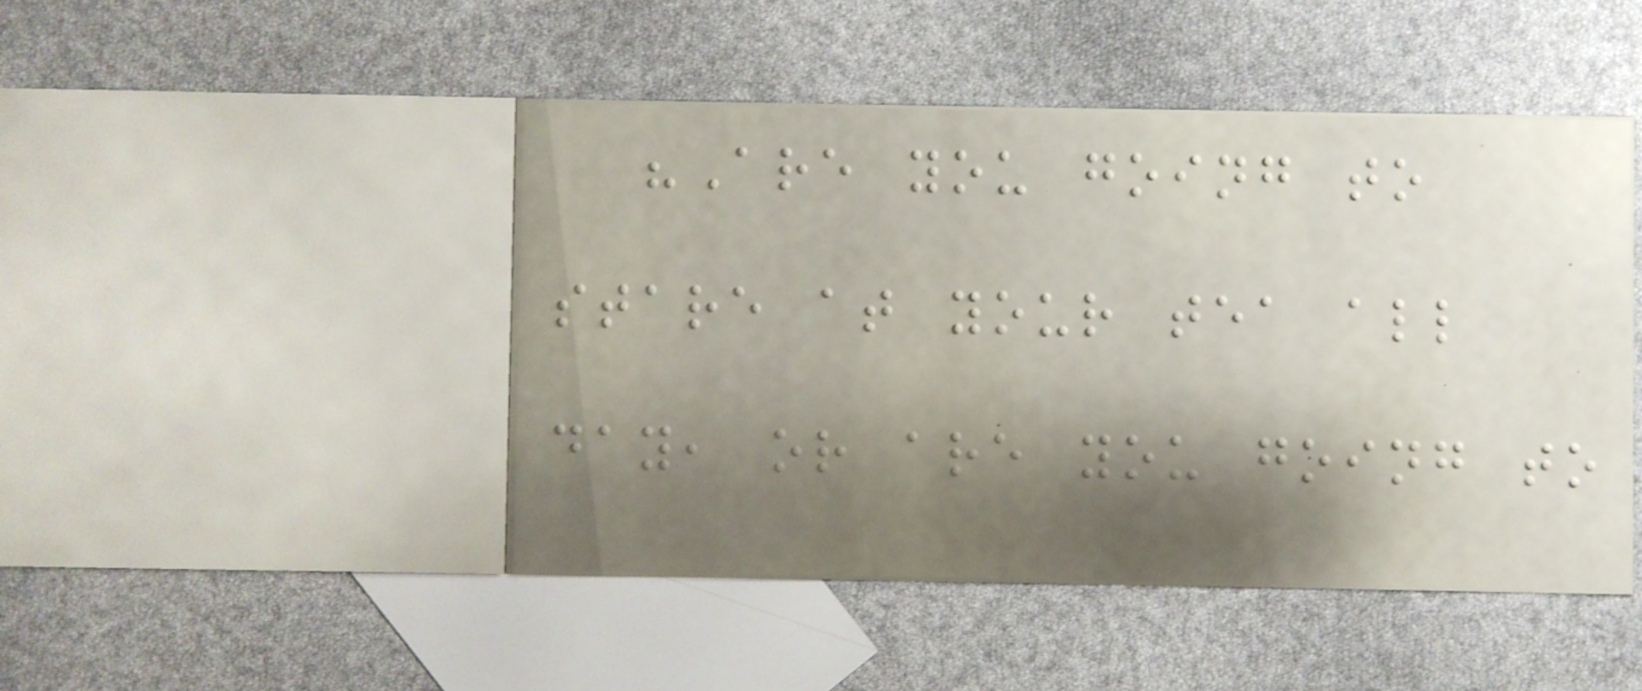"Are you going to
stare at your tea all
day, or are you going to
